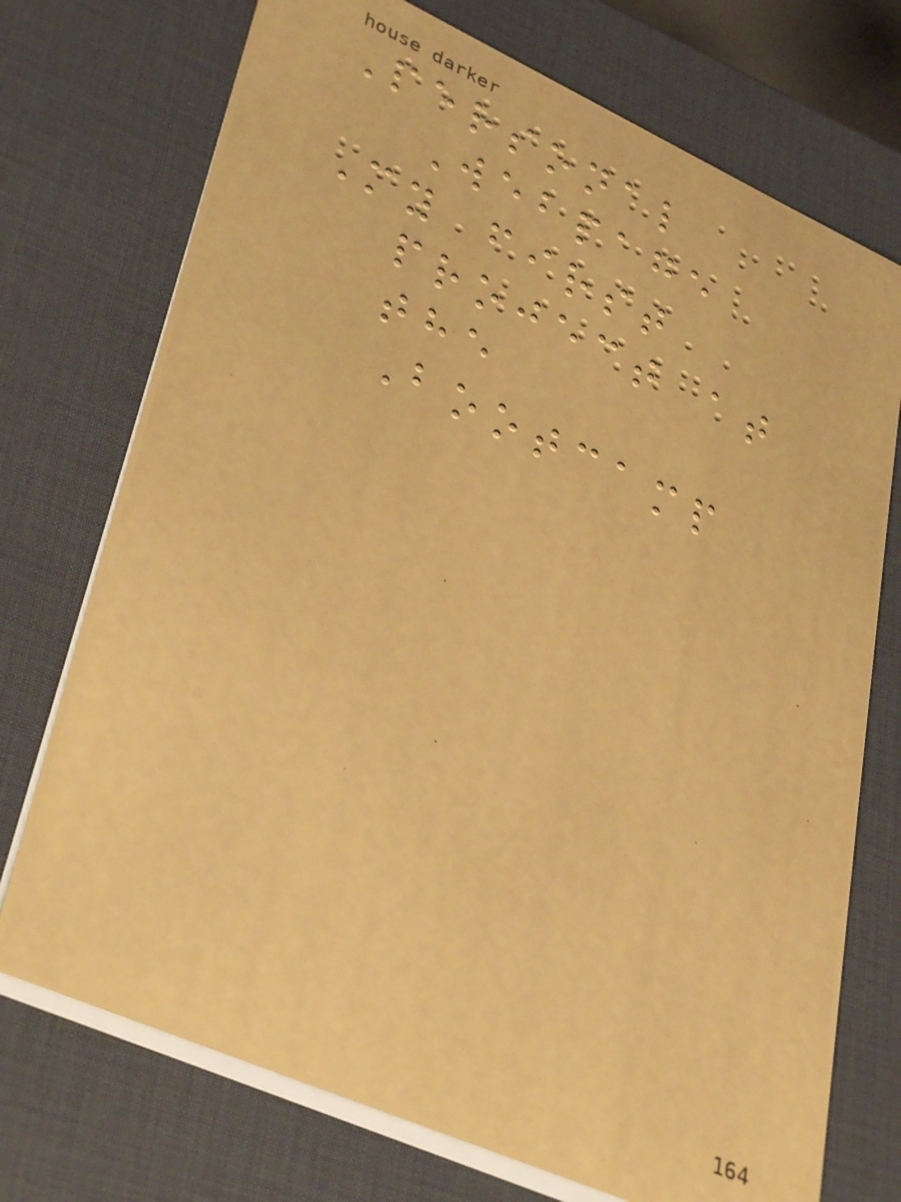Personal
Webpage
My first
project at
the
Bootcamp
